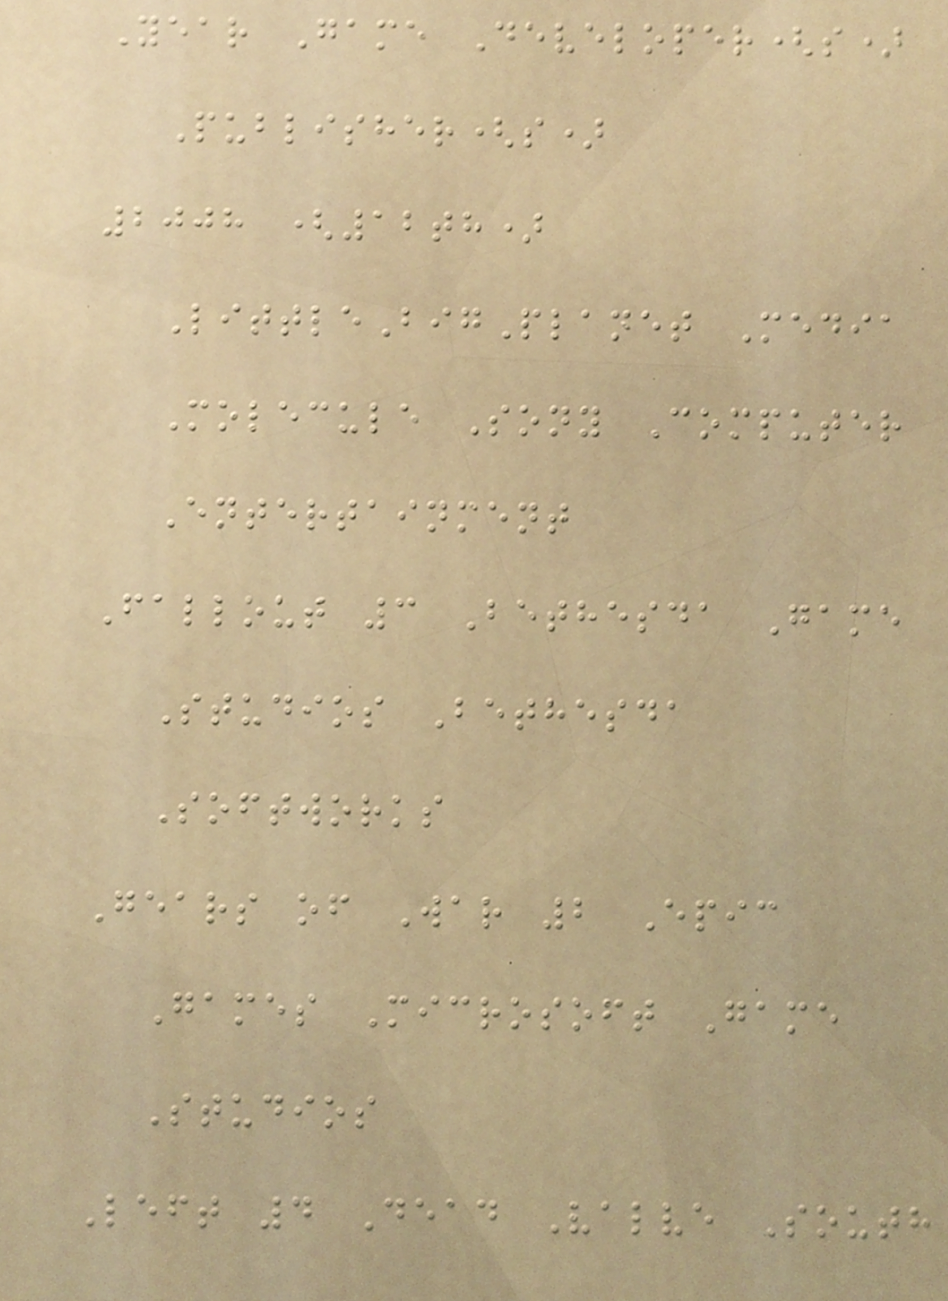Year Game Developer(s)
Publisher(s)
2008 (12th)
LittleBigPlanet Media
Molecule Sony Computer
Entertainment
Fallout 3 Bethesda Game
Studios Bethesda
Softworks
Gears of War 2 Epic
Games Microsoft Game
Studios
Left 4 Dead Valve South
